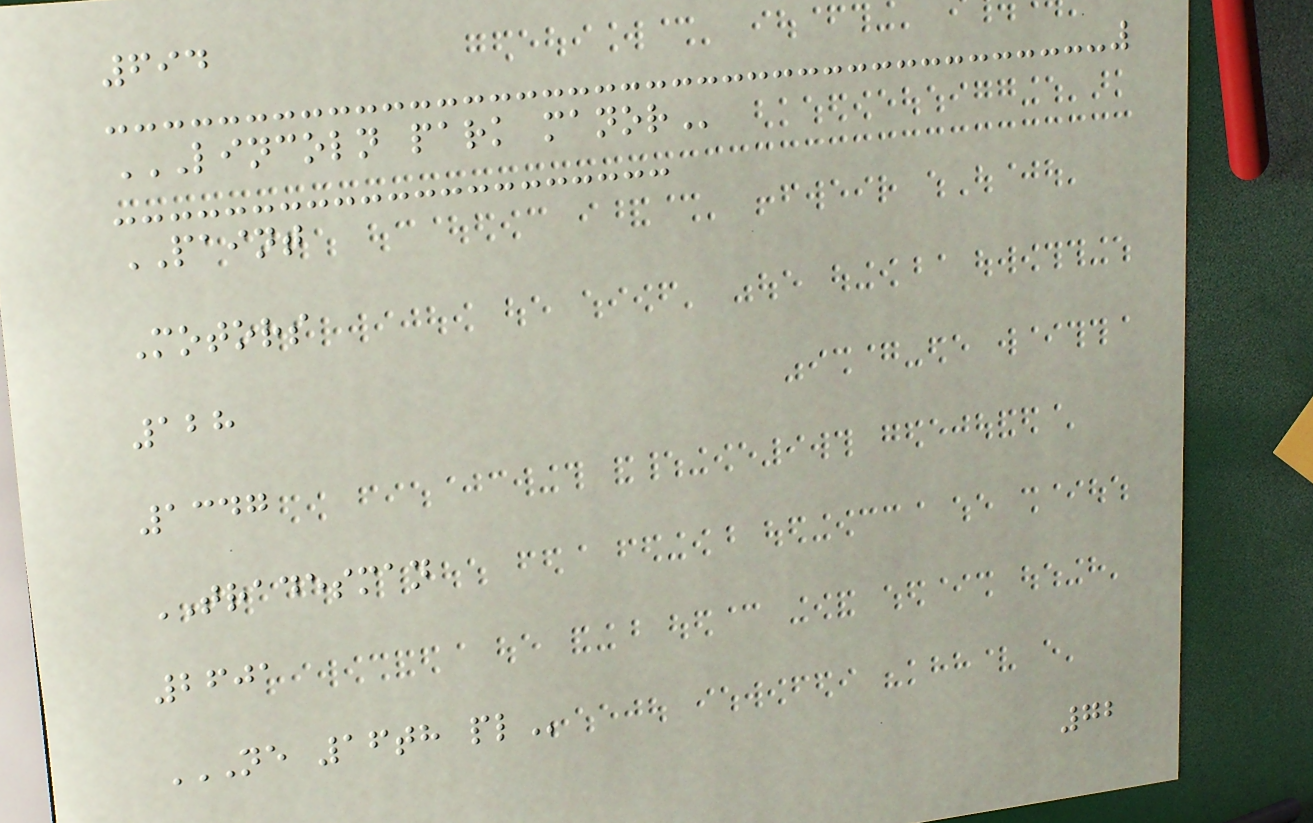694
LINCOLN PARK MANOR
PAINT
Motors
128
1347
TRADESMAN
2601
NE 16TH PL
72
